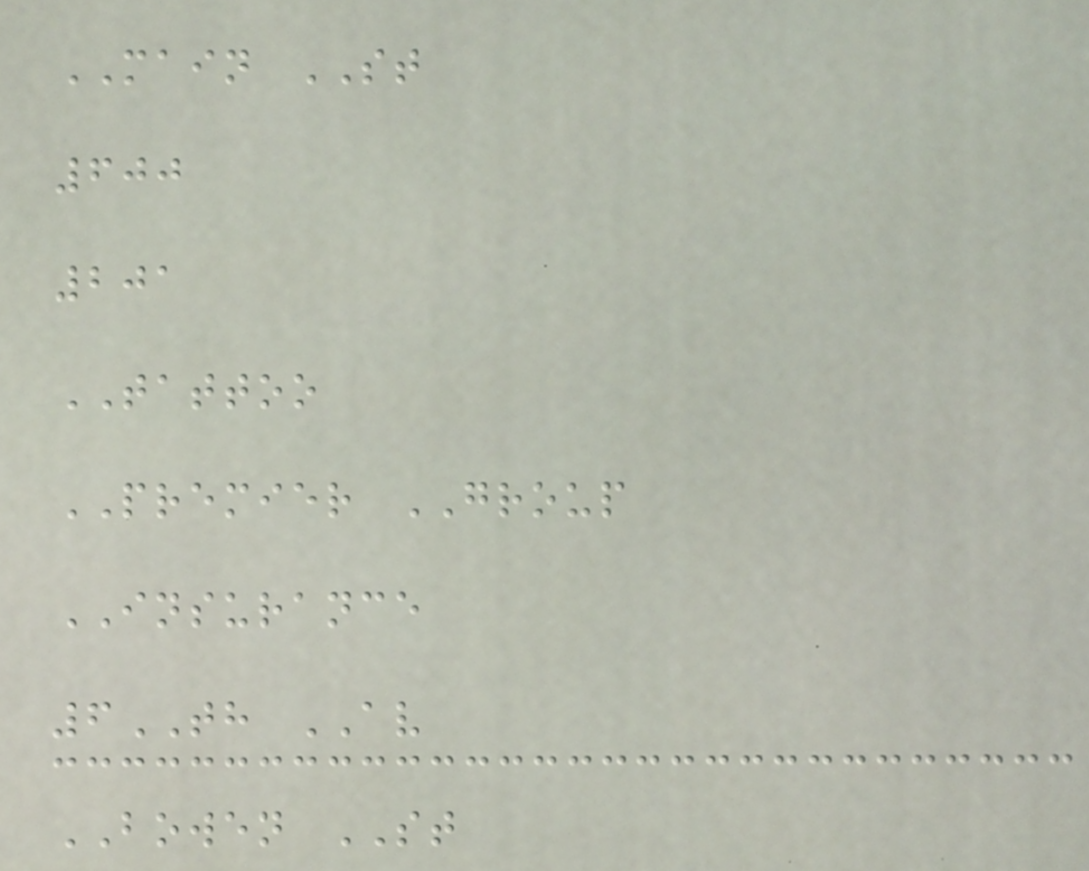MAIN ST
600
201
TATTOO
PREMIER GROUP
INSURANCE
6TH AV
BOWEN ST
